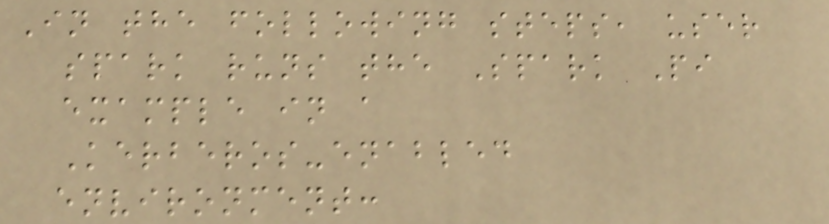In the following steps, user
spark runs the Spark Pi
example in a
Kerberos-enabled
environment:
